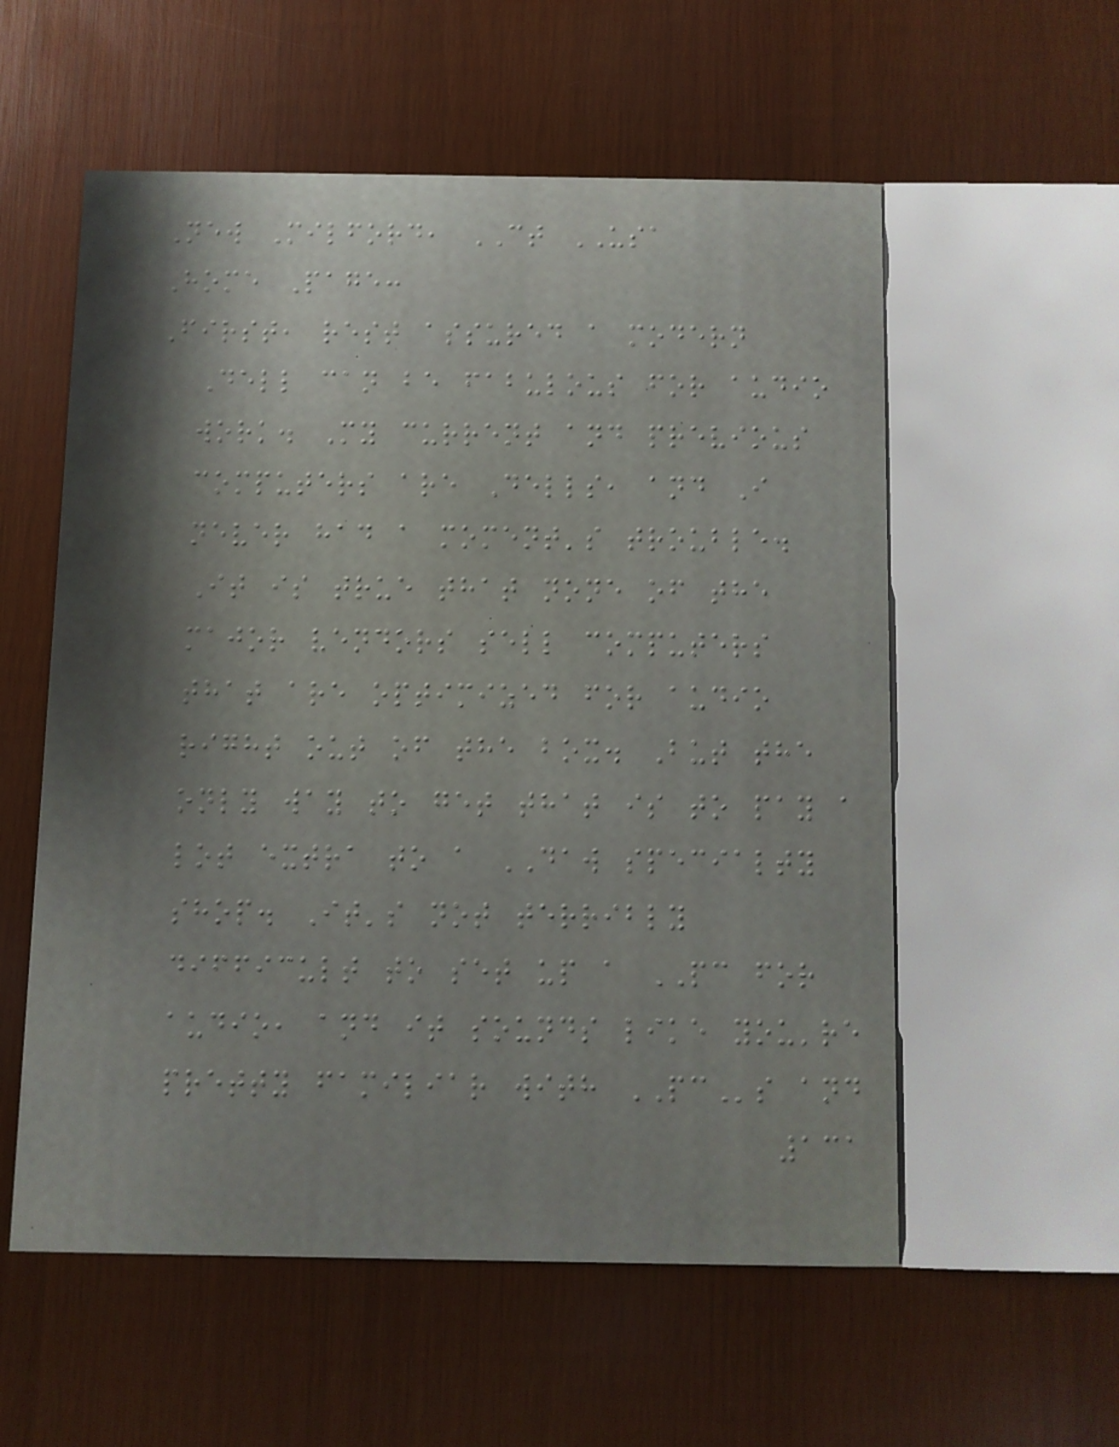New Milford, CT USA
Home Page:
First, rest assured a modern
Dell can be fabulous for audio
work. My current and previous
computers are Dells, and I
never had a moment's trouble.
It is true that none of the
major vendors sell computers
that are optimized for audio
right out of the box. But the
only way to get that is to pay a
lot extra to a DAW specialty
shop. It's not terribly
difficult to set up a PC for
audio, and it sounds like you're
pretty familiar with PCs and
131
